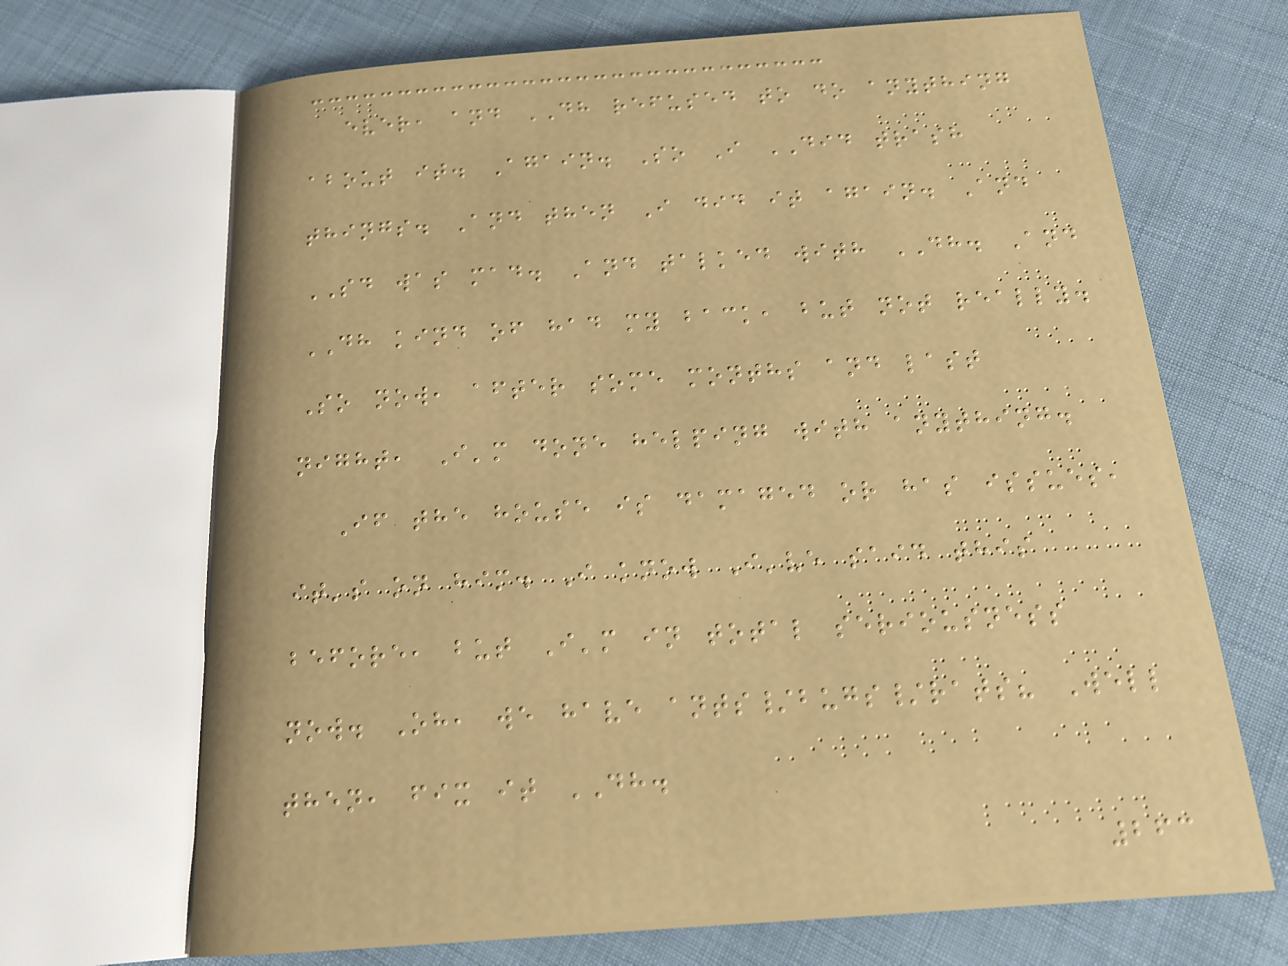ever, and DH refused to do anything
about it. Again. So I DID trash
things. And then I did it again. And
SD was mad. And talked with DH. And
DH kind of had my back, but not really.
So now, after some months and last
night, I'm done helping with anything.
If the house is damaged or has issues,
it's on him. I know I've said this
before, but I'm in total seriousness
now. Oh, we have ants/bugs/rats? Well
then, fix it DH.
263
